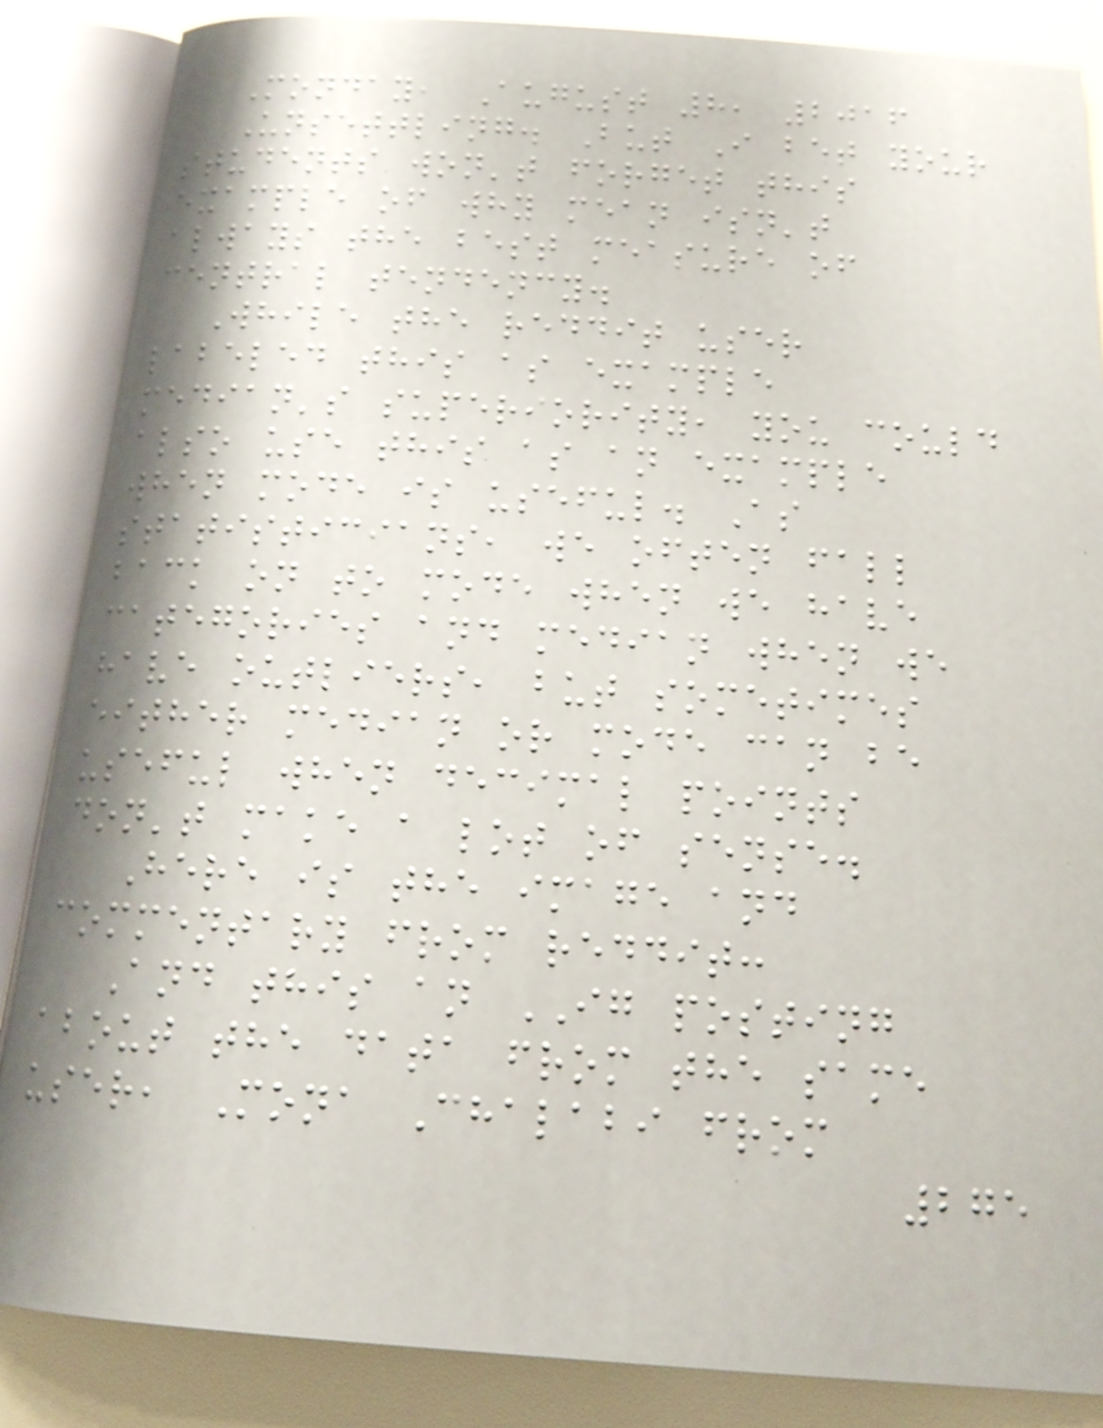Monday, August 8, 2016
Unsettling. But I bet your
students won't forget this
example of why mean isn't
always the best measure of
central tendency.
While the reddit user
labeled this as example
median's superiority, you could
also use this as an example
when mode is useful. As
statisticians, we often fall
back on to mode when we have
categories and median when we
have outliers, but sometimes
either median or mode can be
useful when decimal points
don't make a lot of sense.
Here is the image and
commentary from reddit:
And this an IG posting
about the data from the same
user, Mona Chalabi from
275
